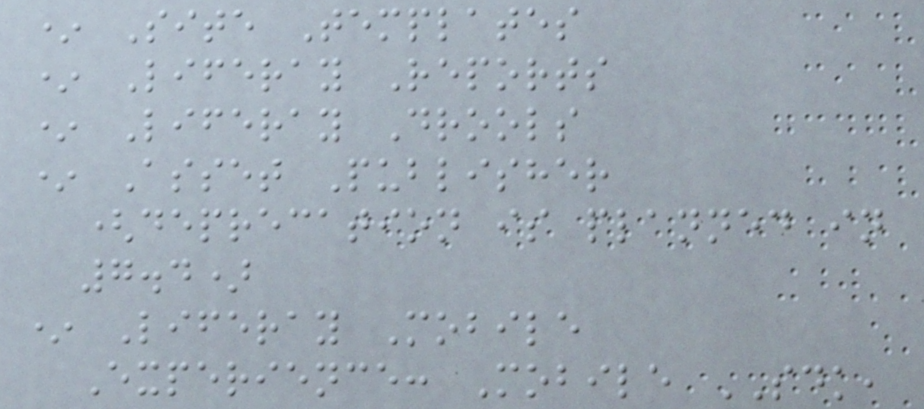* Site Templates
* Liferay Reports
* Liferay Drools
* Asset Publisher
(deprecation is planned in
7.4)
* Liferay Mobile
Experience: Mobile SDK,
